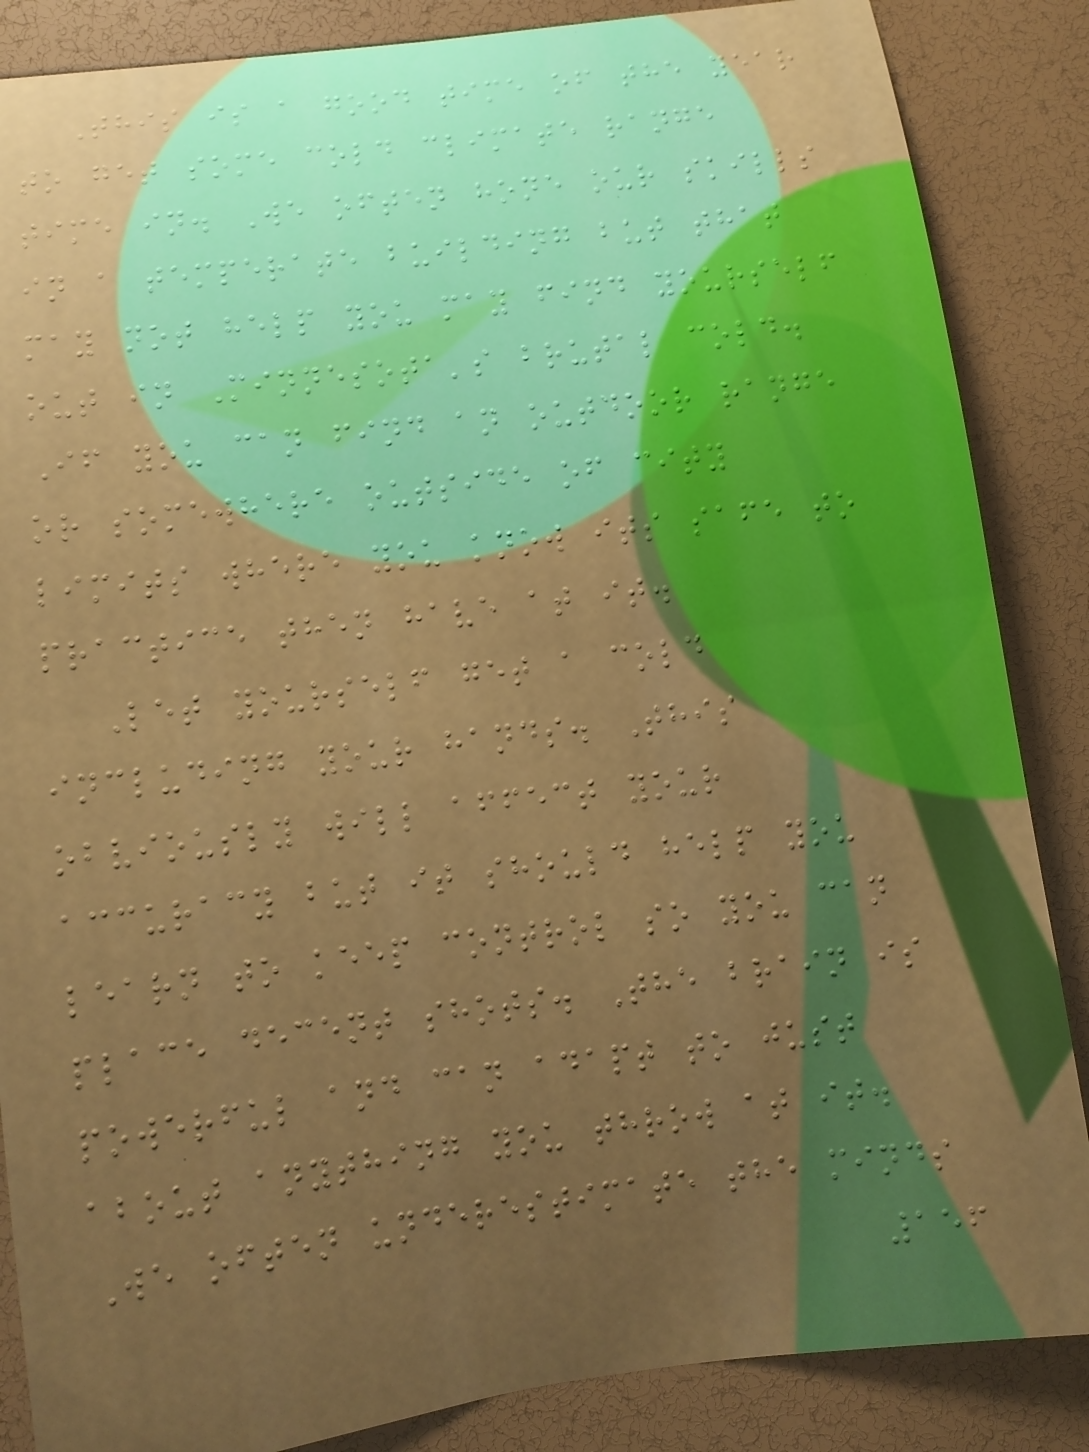This is a good time of the year
to get some cold climate range
time in. We often hone our skills
in a temperate building but that
may not help you may find yourself
out in Minnesota's brutal cold.
If you can find an outdoor range
or somewhere outside of city
limits where you know its safe to
practice then have at it.
Let yourself get a cold
including your hands. This
obviously will affect your
accuracy but it should help you
learn to keep control so you can
place decent shots. The brain is
powerful and can adapt to just
about anything you throw at it.
We often underestimate the minds
156
